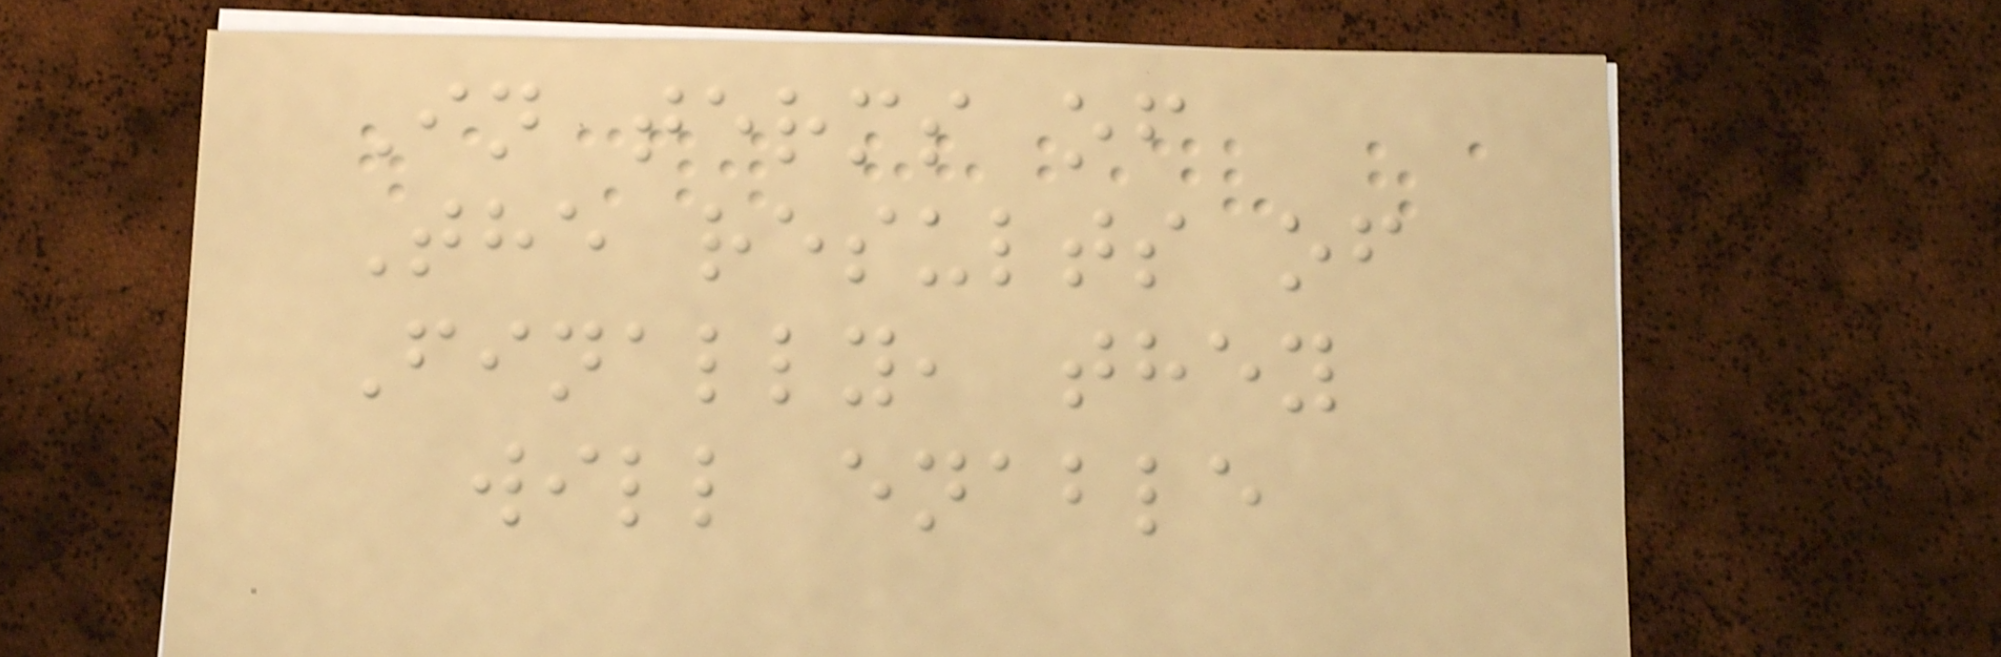In terms of
The results of
Finally, they
will enable
